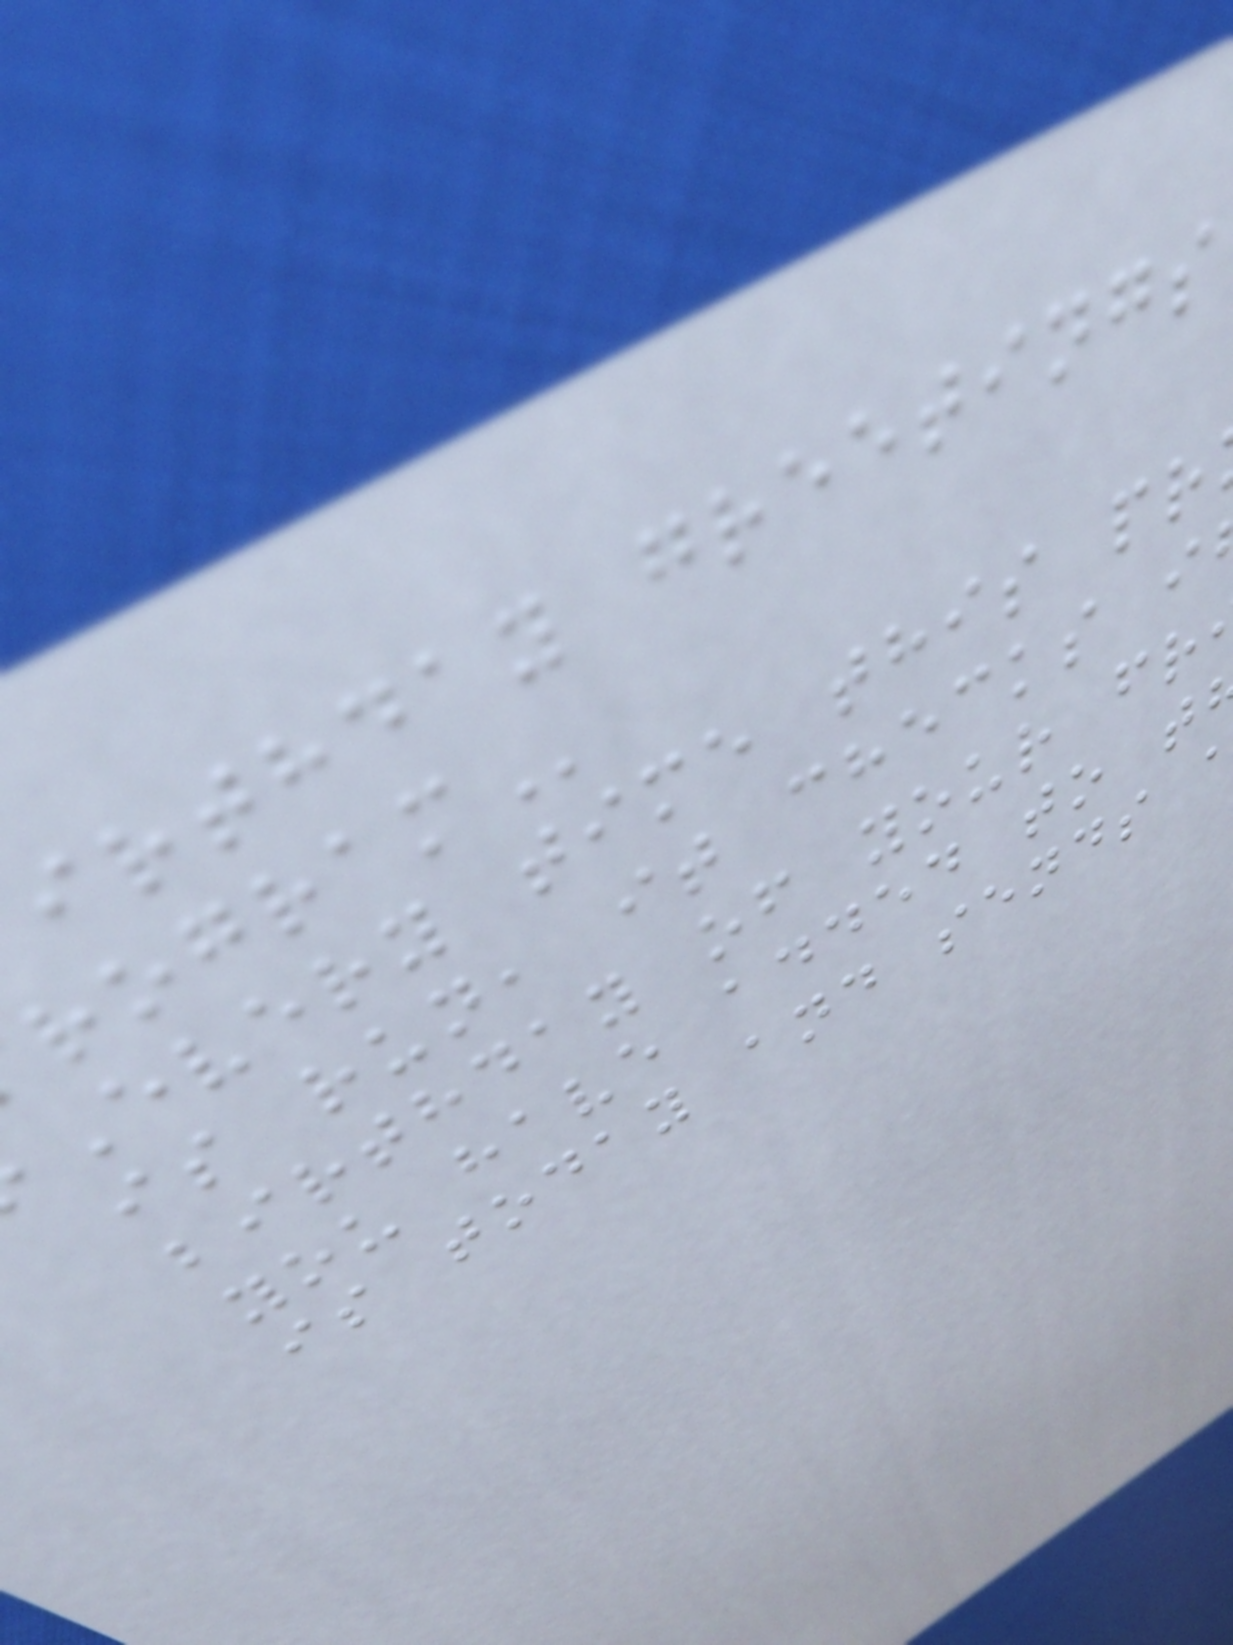irthday greetings
Every time this pr
is run, it checks i
birthday of your fr
you have added to t
is today and sends
